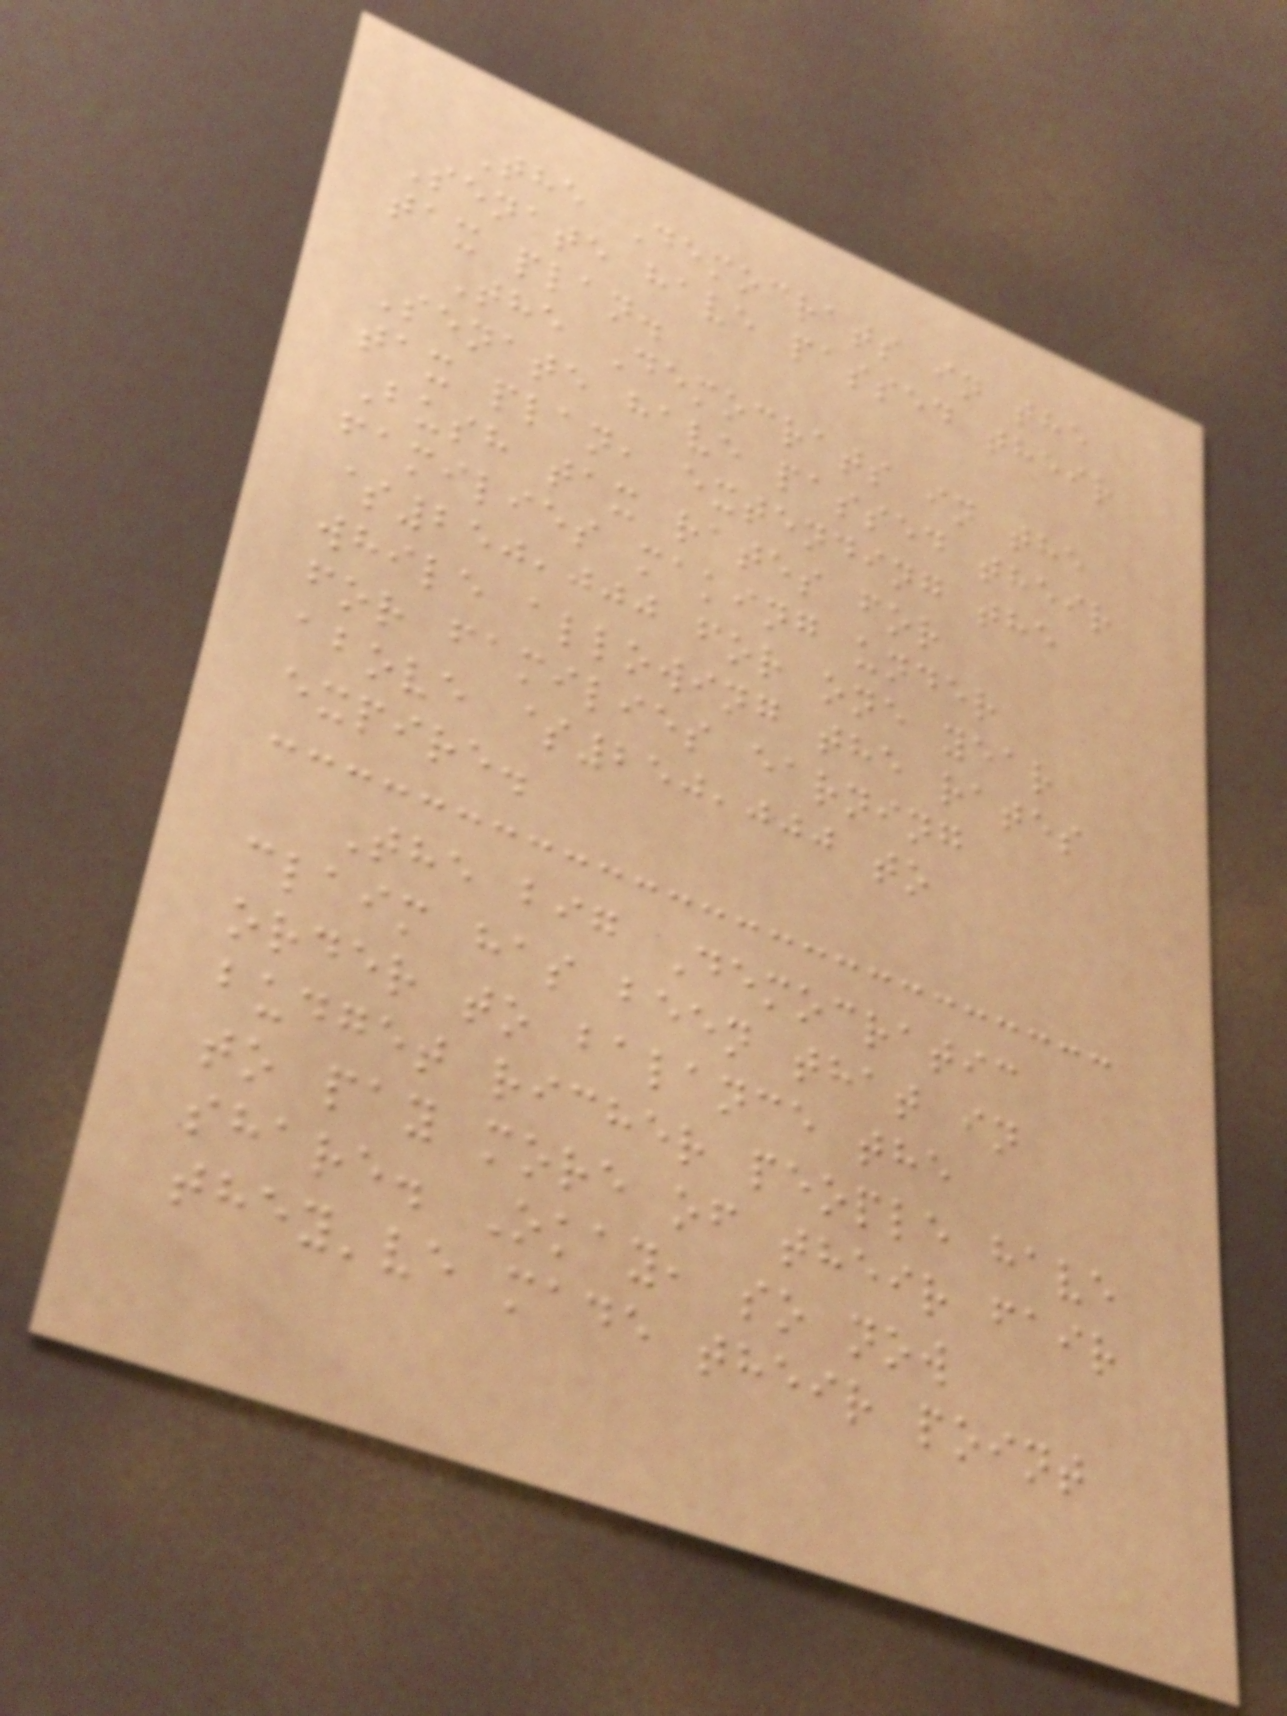The Democrats in the
Senate have passed their
tax plan.
The Democrats in the
Senate have passed their
tax plan, extending the
Bush tax rates for
families making under
$250,000 for one year
while allowing the rates
for families earning
above $250,000 to
expire.
The big Democratic
claim has been that in
order to balance the
budget richer people have
to pay more of their fair
share. Okay, so now
they've made their point
